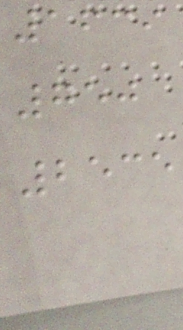1639
750
2535
